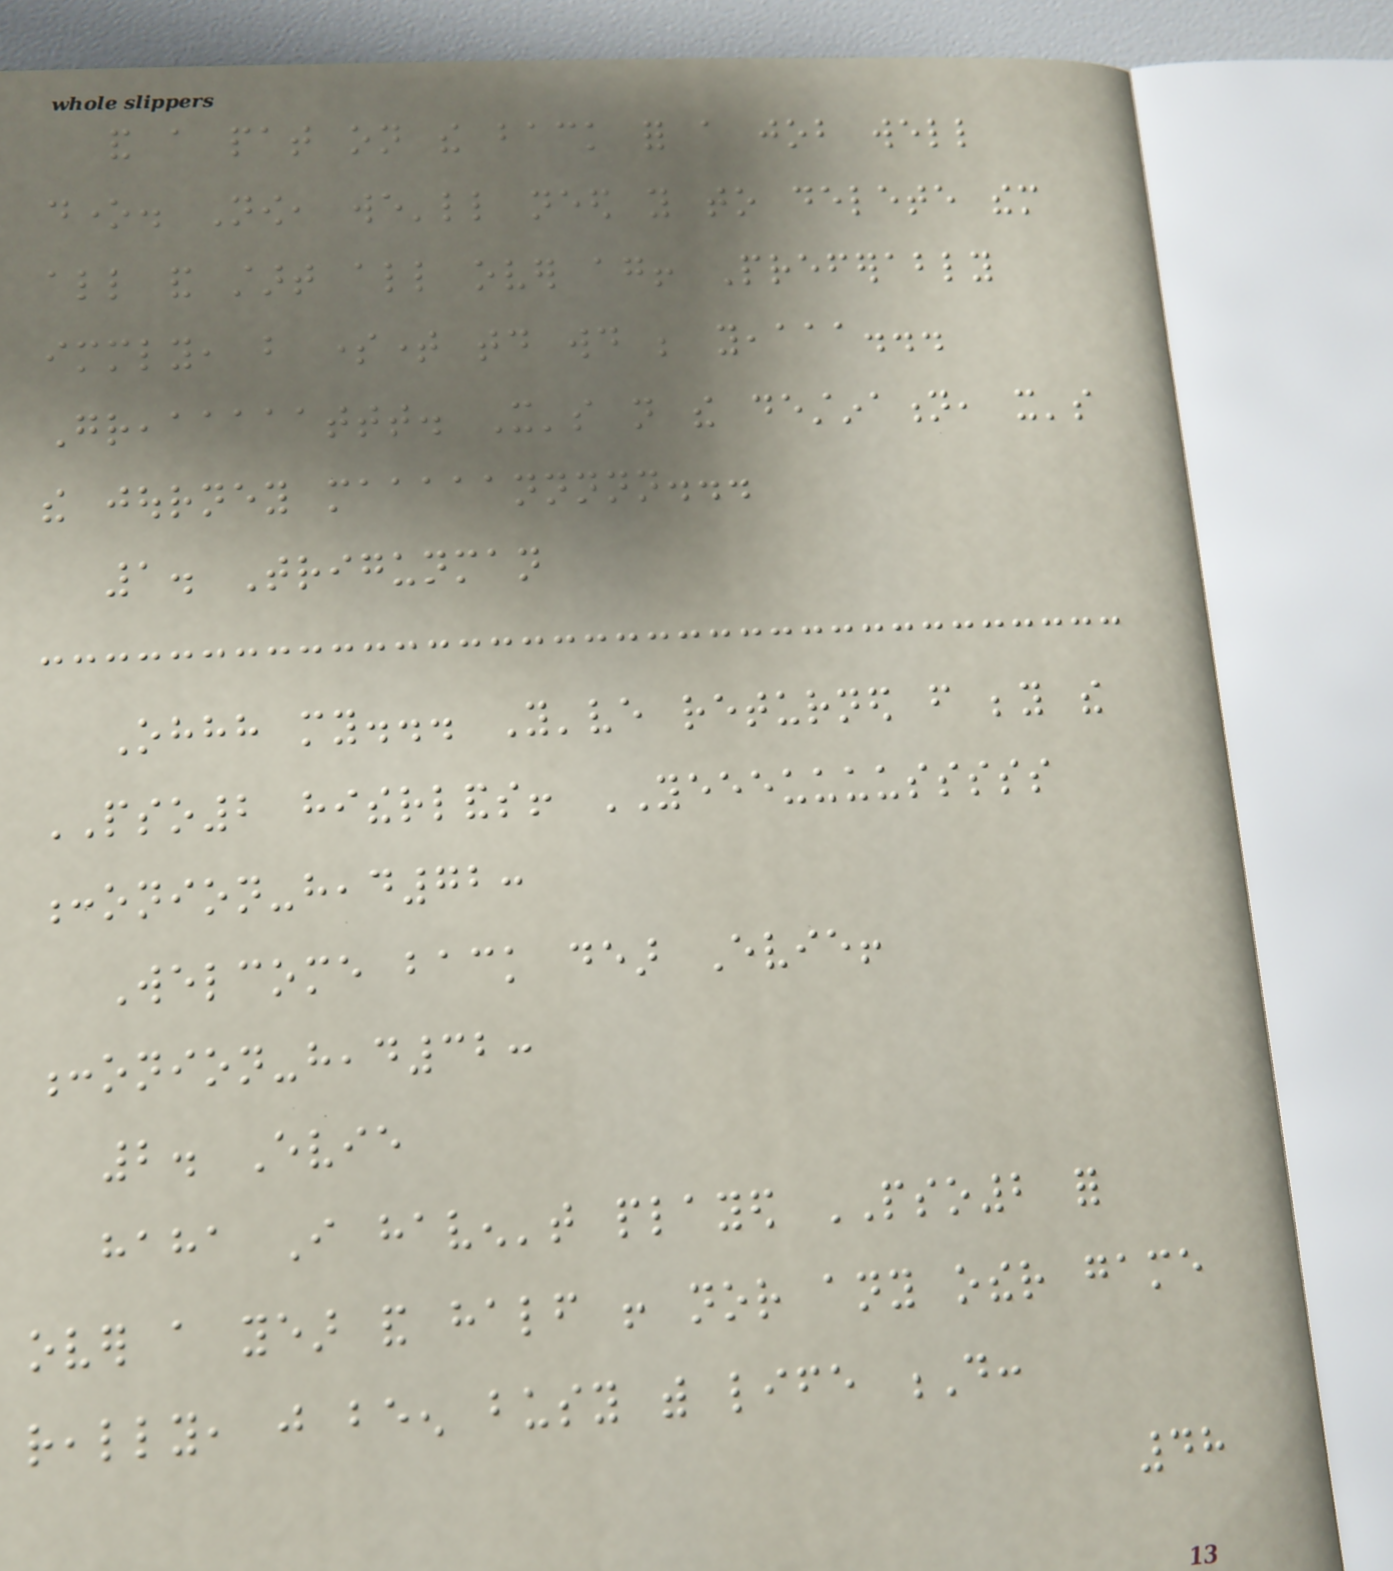and a pat on the back for a job well
done. Now, we'll need you to delete them
all and start all over again! Preferably
immediately, but sometime today would be yeaaaa...
Greaaaaaattt. It's not the destination, it's
the journey maaaaannnnn...
1. Trigunman
Ohhh my... You've returned from beyond the
PSO2 hitherlands! YEEEUUUUSSSSS
:onion-head72:
Welcome back dear Evie!
:onion-head32:
2. Evie
haha I haven't played PSO2 for
over a year and half ! nor any other game
really, just been busy with life D:
48
